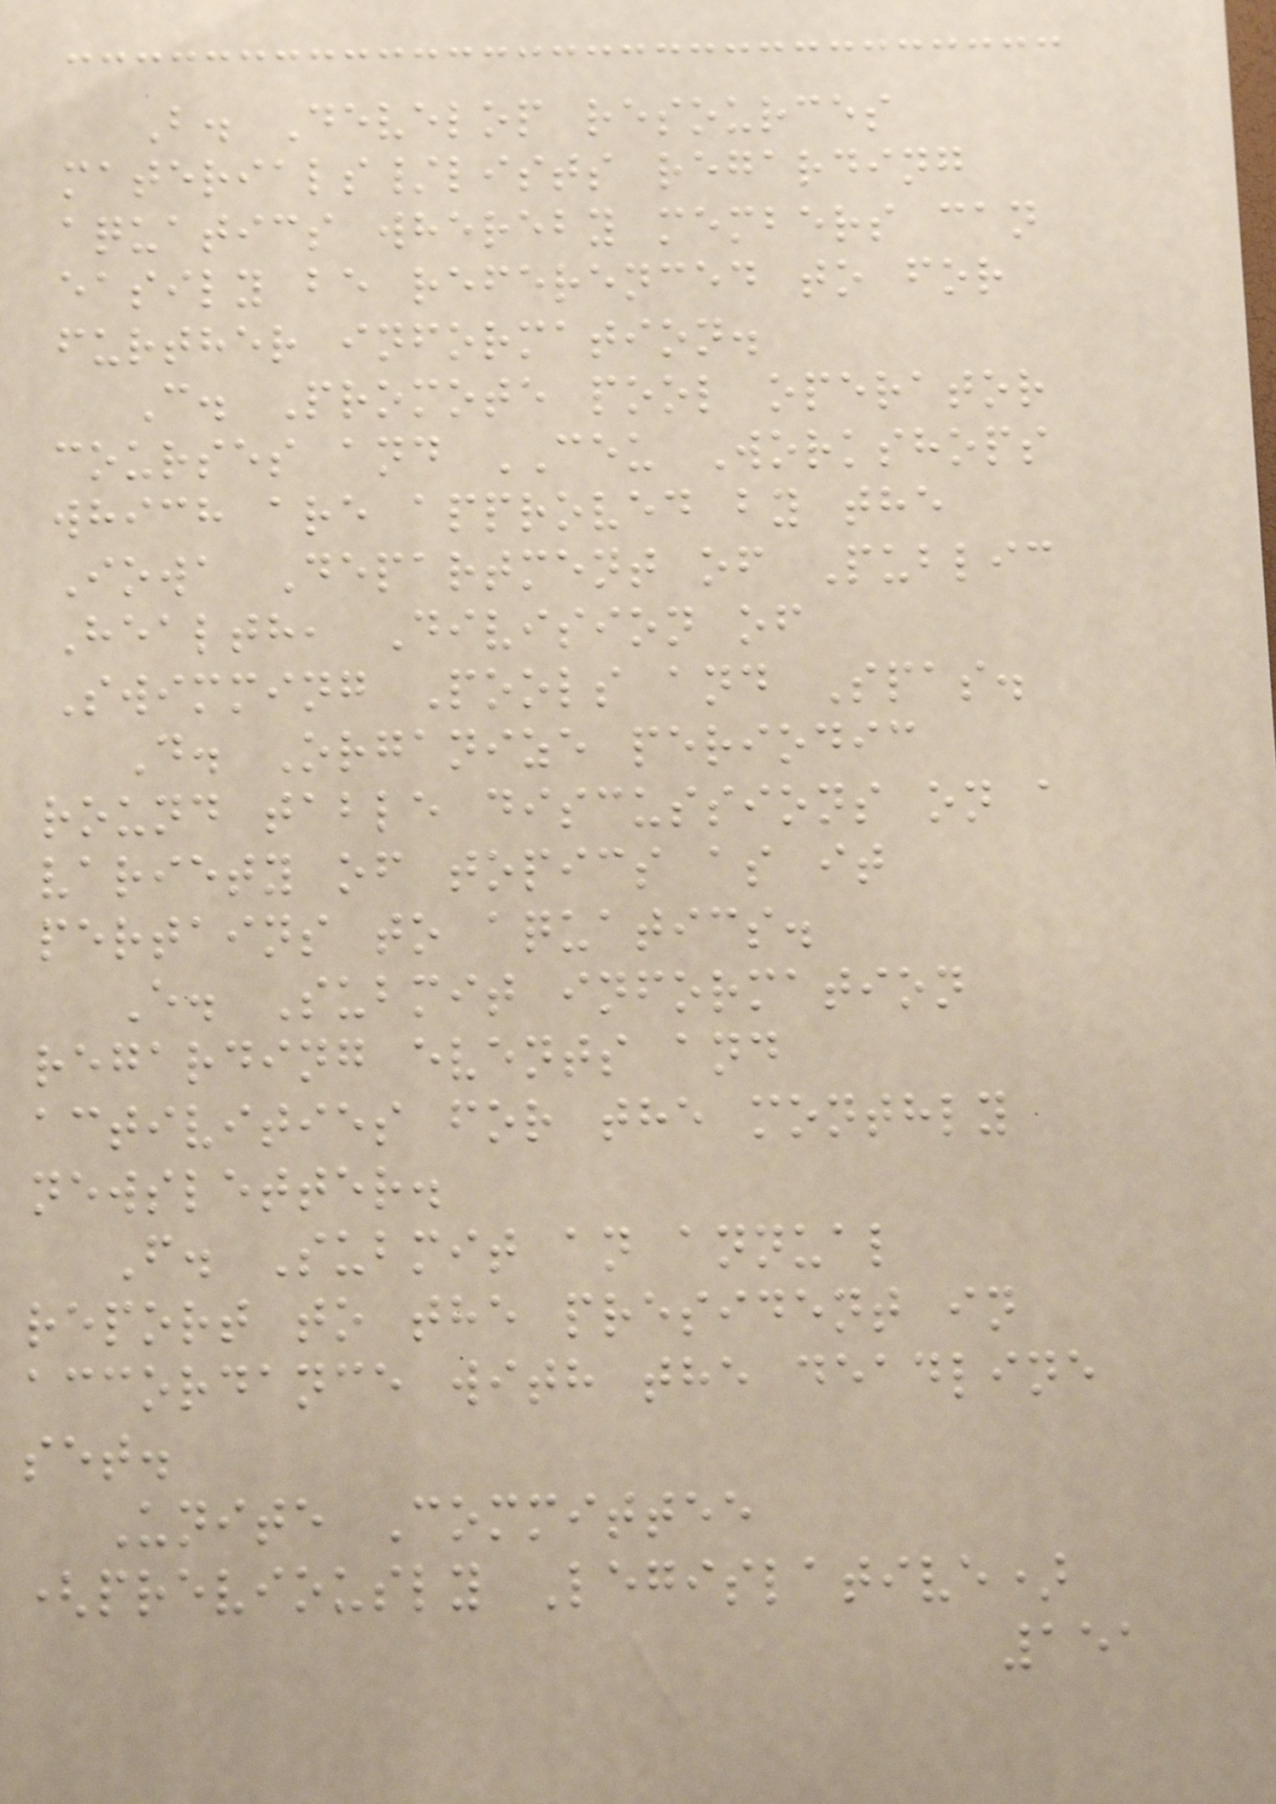B. Develop resources
materials/lists regarding
aquatics whereby members can
easily be referenced to for
further information.
C. Promote pool operator
courses and CEU Workshops
which are approved by the
Iowa Department of Public
Health, Division of
Swimming Pools and Spas.
D. Organize periodic
round table discussions on a
variety of topics as it
pertains to aquatics.
E. Submit information
regarding events and
activities for the monthly
newsletter.
F. Submit an annual
report to the president in
accordance with the deadline
set.
Unite Committee
(previously Legislative)
151
